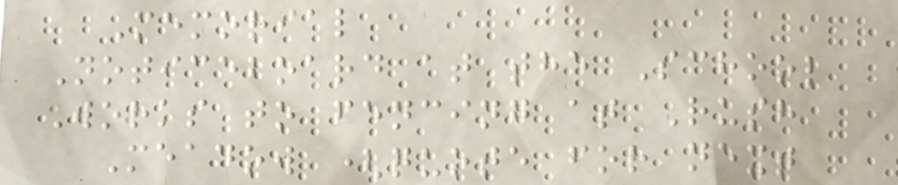Memorial
Noticeboard at the School
Works to fencing at Rush
Meadow (quote for next
